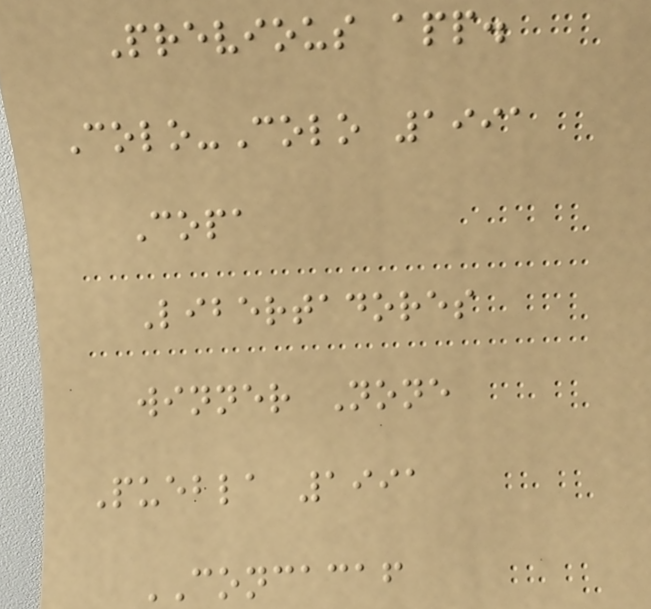Previous app.
Colo-Colo 1991
Copa
Libertadores
winner None
Puebla 1991
CONCACAF
